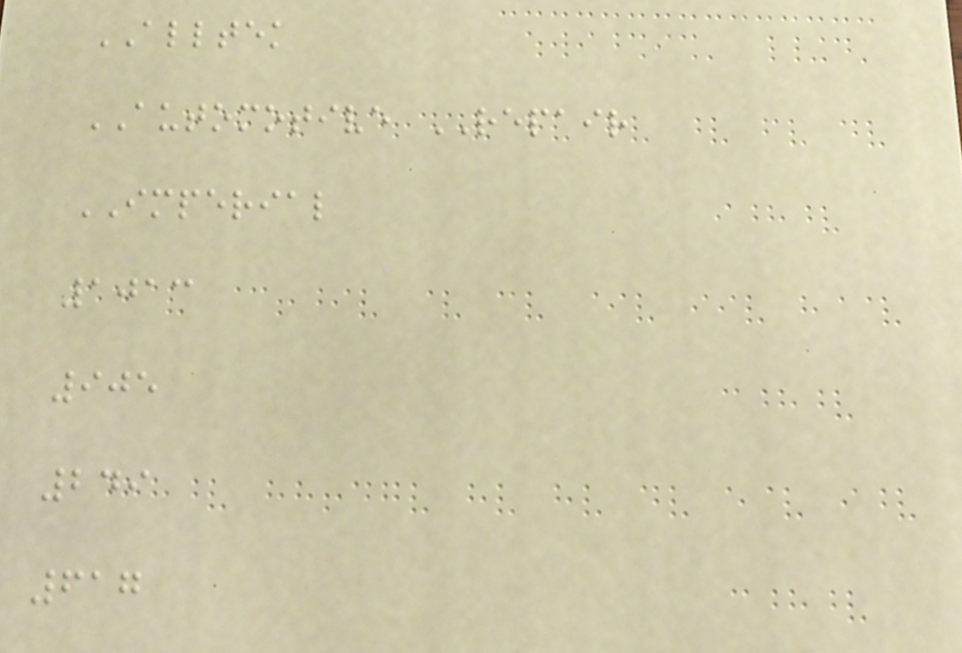ALLTEK
AUTOMOTIVE REPAIR
IMPERIAL
1013
905
249
617
